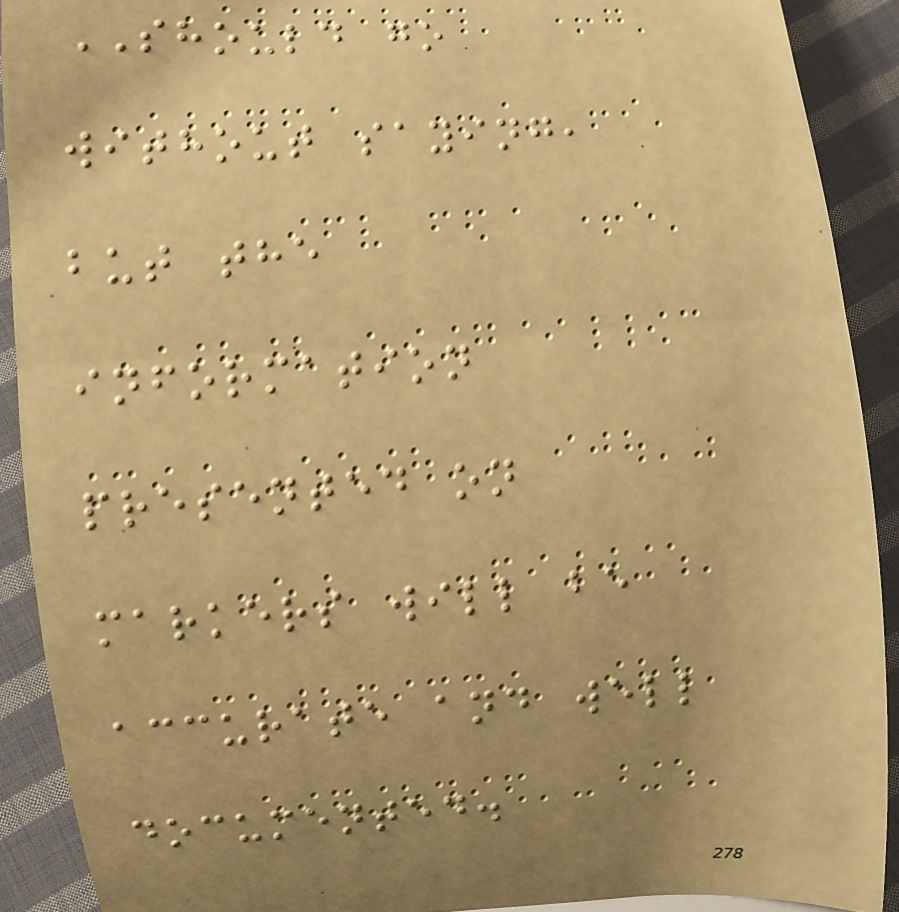SHOULD go
without saying,
but the
information
presented on
markers will be
accurate and well
documented.
